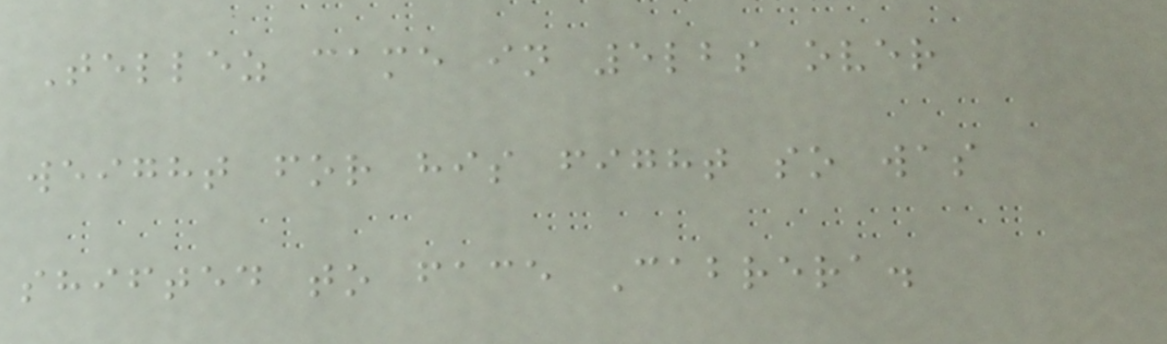Tellez came in 5lbs over
weight for his fight so was
shifted to face Cabrera.
